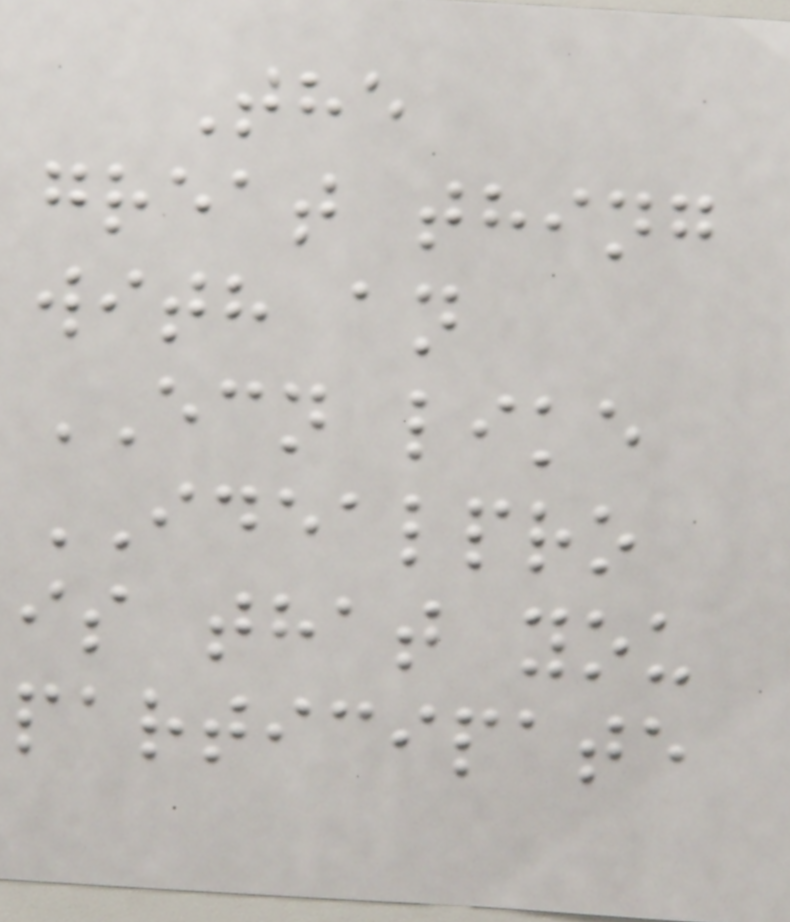The
great thing
with an
ECN like
IDEALPRO
is that you
participate
